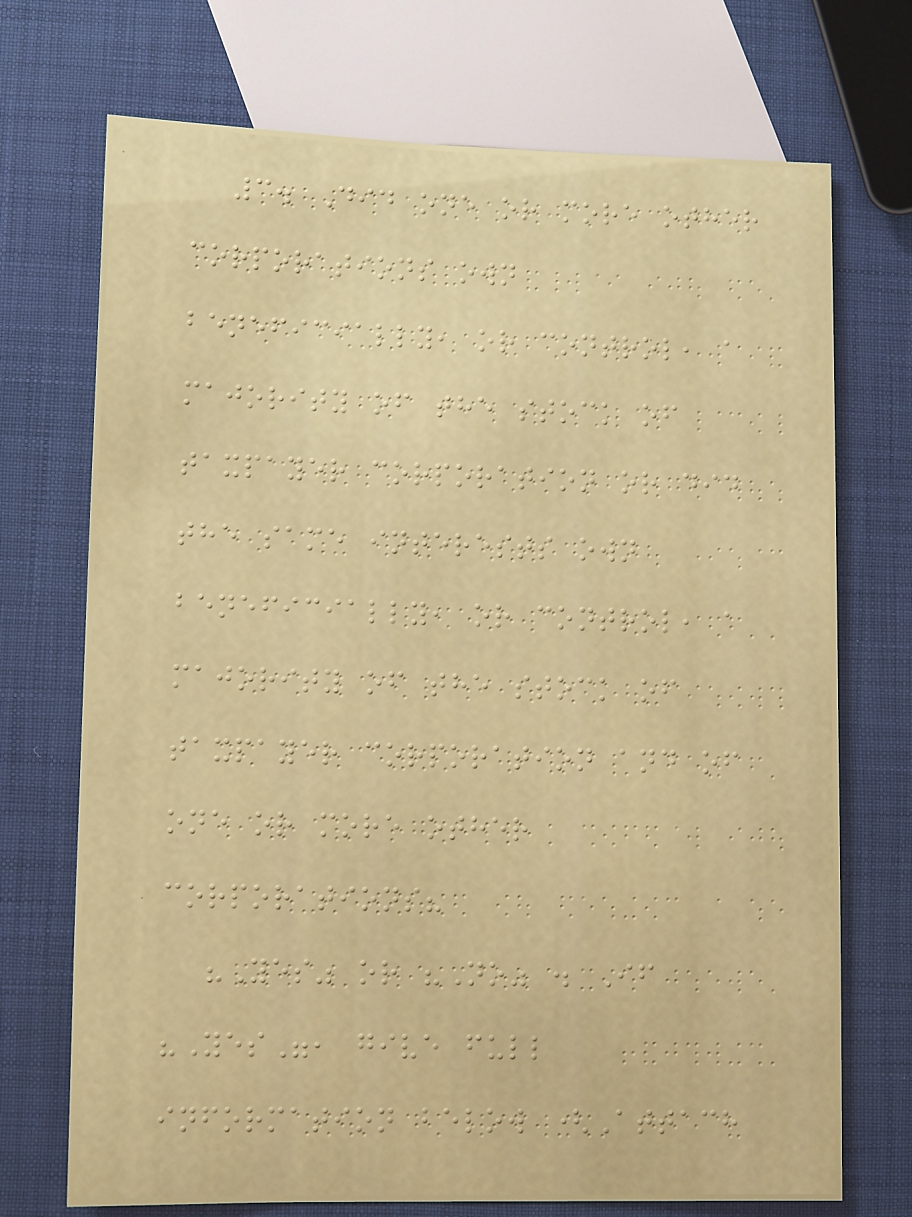3. Did one or more other
corporations own
beneficially, or control, a
majority of the stock of
taxpayer corporation or did
the same interests own
beneficially, or control, a
majority of the stock of
taxpayer corporation and of
one or more other
corporations?
"Yes" or "No" . If
"Yes", give full
information below (Attach
